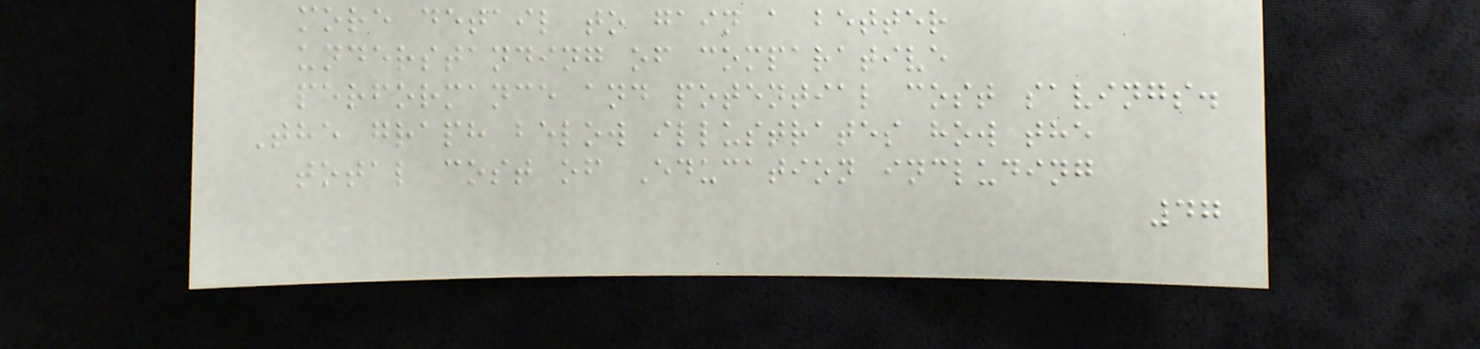more detail to gain a better
understanding of comparative
performance and potential cost savings.
The graph below illustrates how the
total cost of Education including
47
